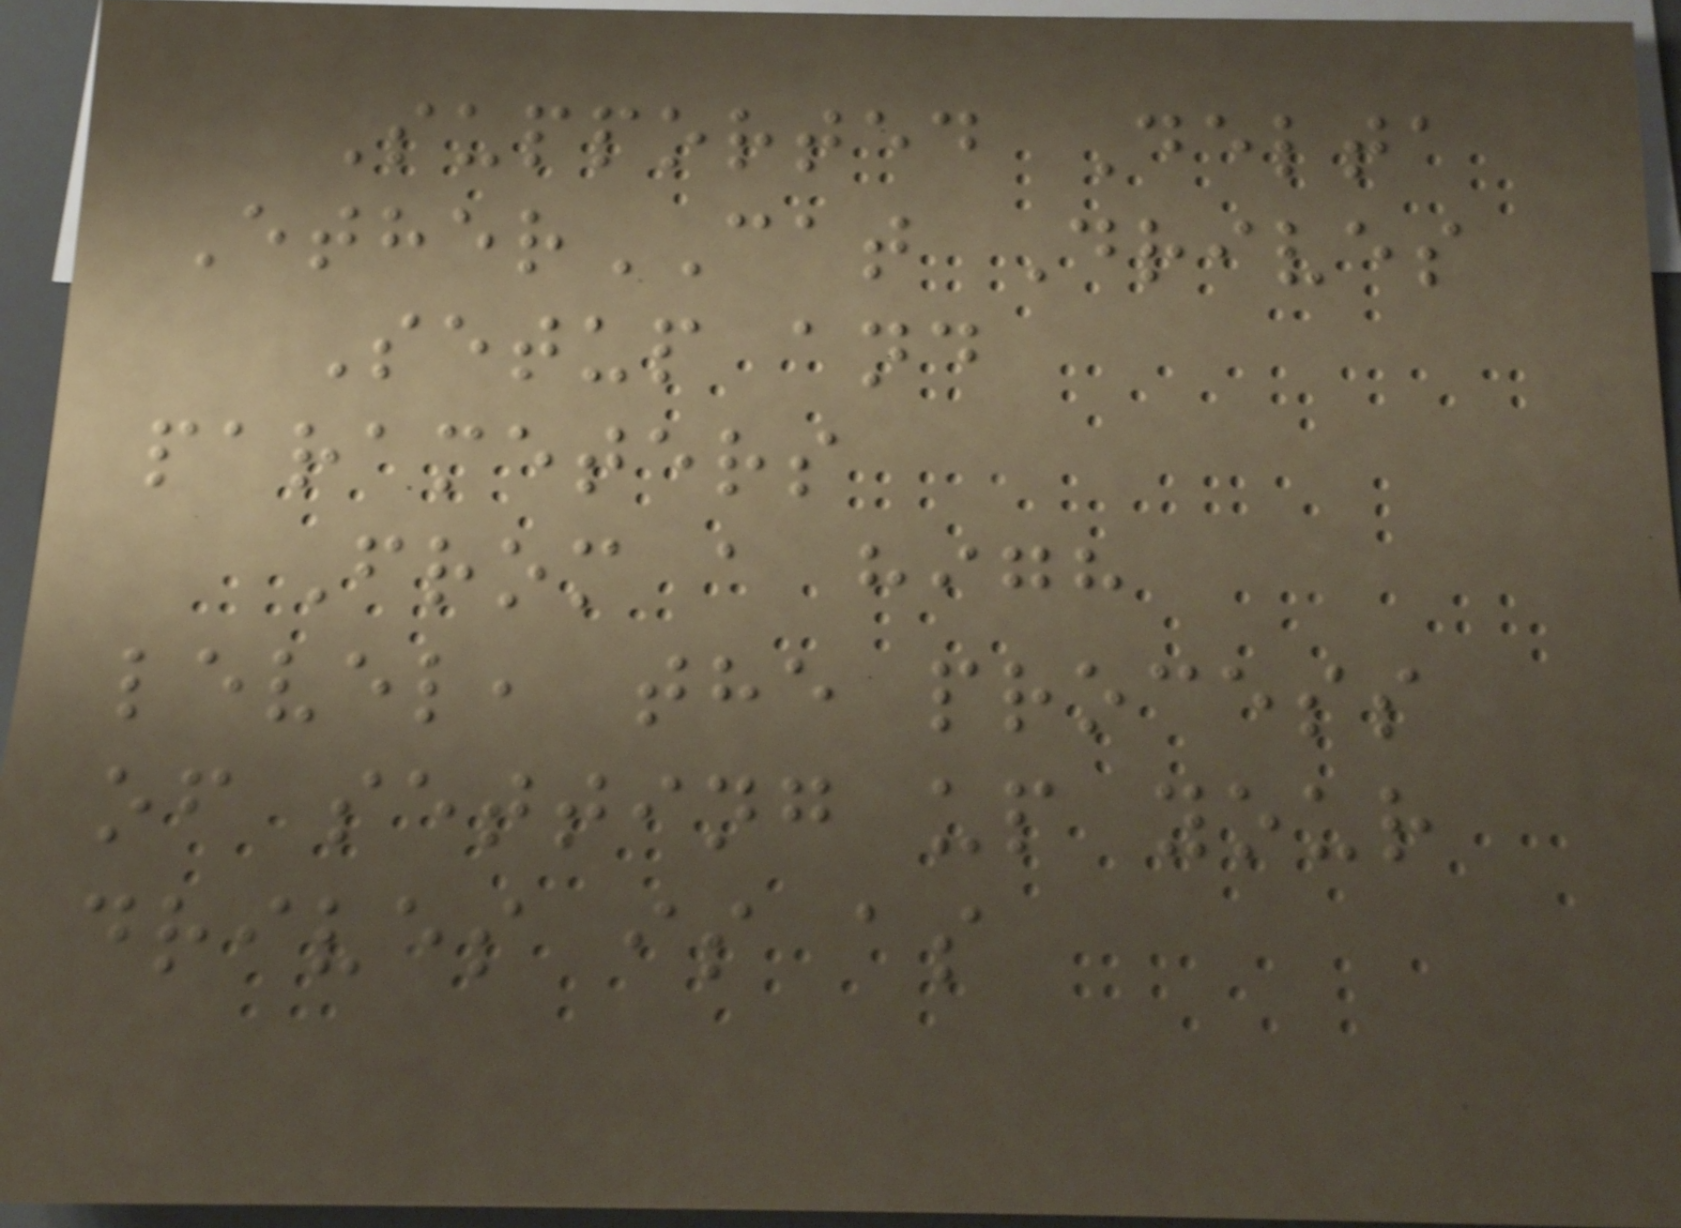Supported Delta
EtherCAT Drives
Setup and
parameters
From a high
level, the process
of setting up your
drives is as
